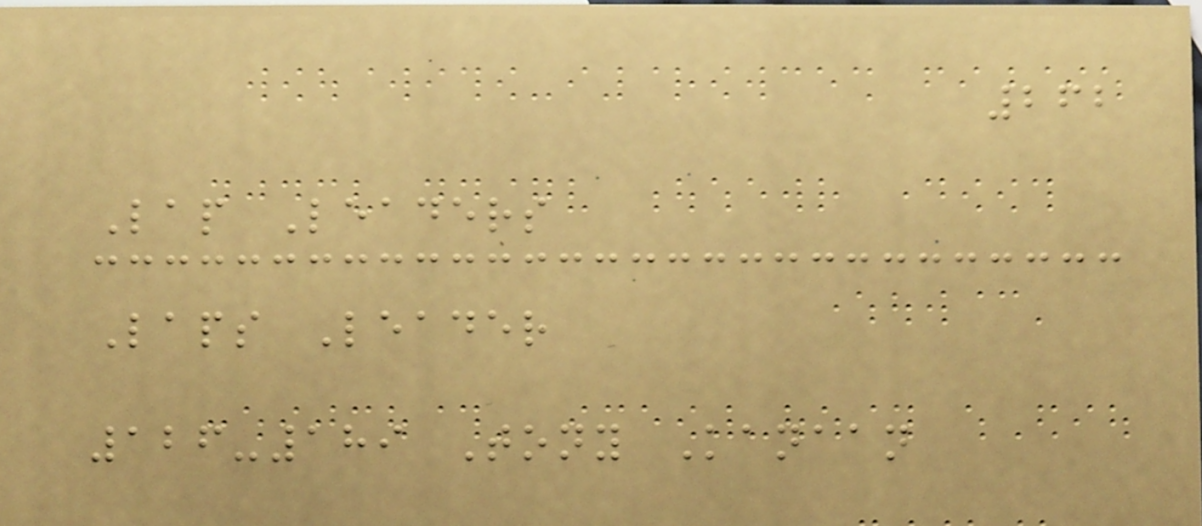262
Lap Leaders
Laps Leader
126-189 Tony Kanaan
